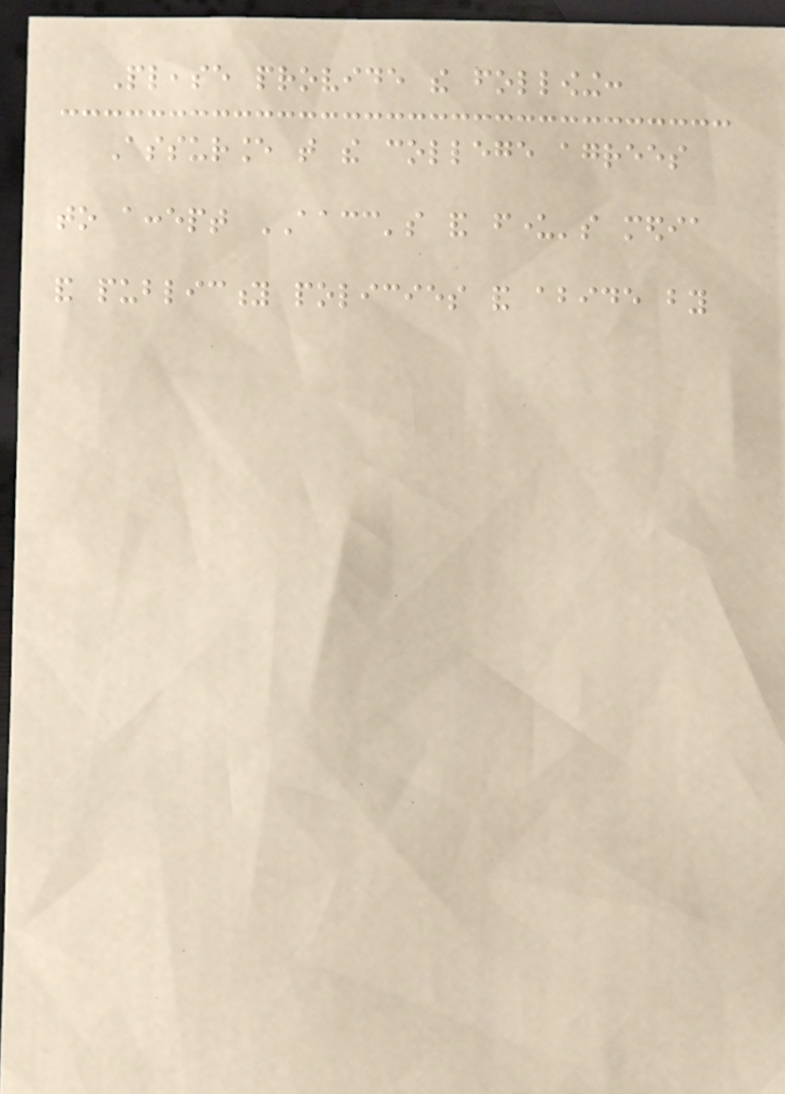Please provide the following:
Assurance that the college agrees
to accept AACC's and funder's media
and publicity policies and abide by
